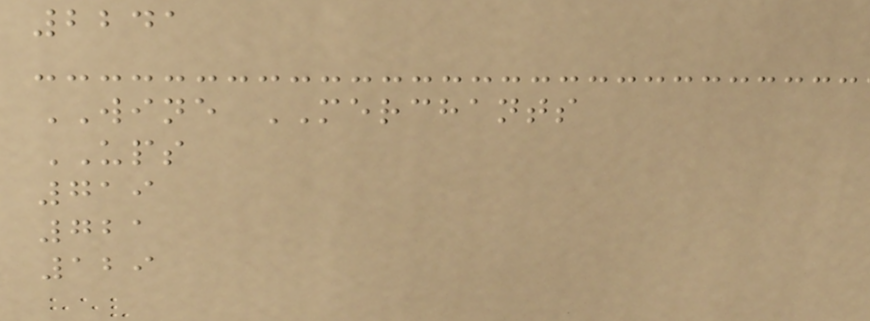2241
WINE MERCHANTS
UPS
719
721
129
